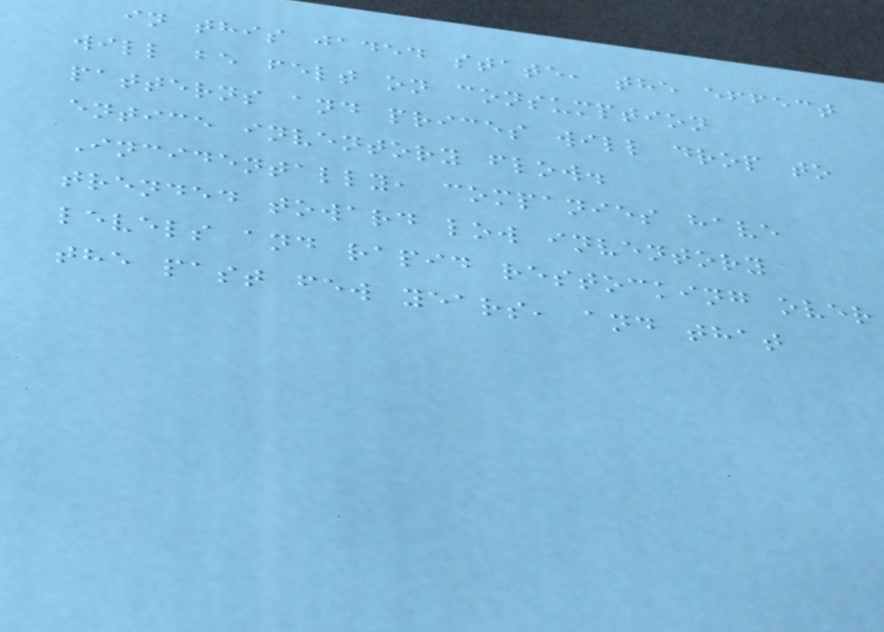in this jaded state, the effect
will be felt on consumption
patterns and prices will drop to
entice inventory flow.
Incidentally, companies have
trended toward low inventory
levels and rapid restocking over
the past few years, and that
